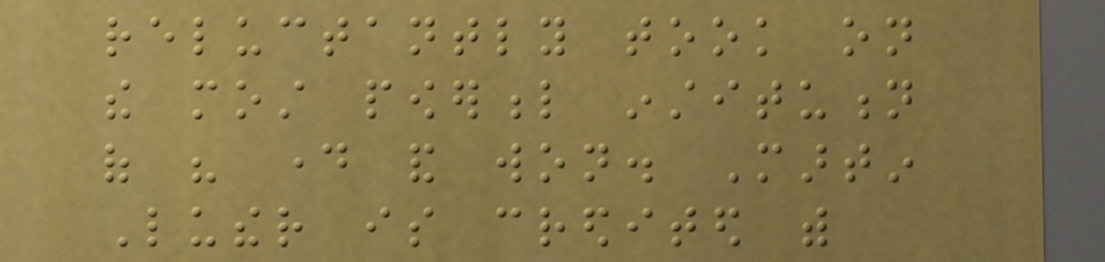reluctantly took on
the most powerful institution
of his day and won. Martin
Luther is credited with
